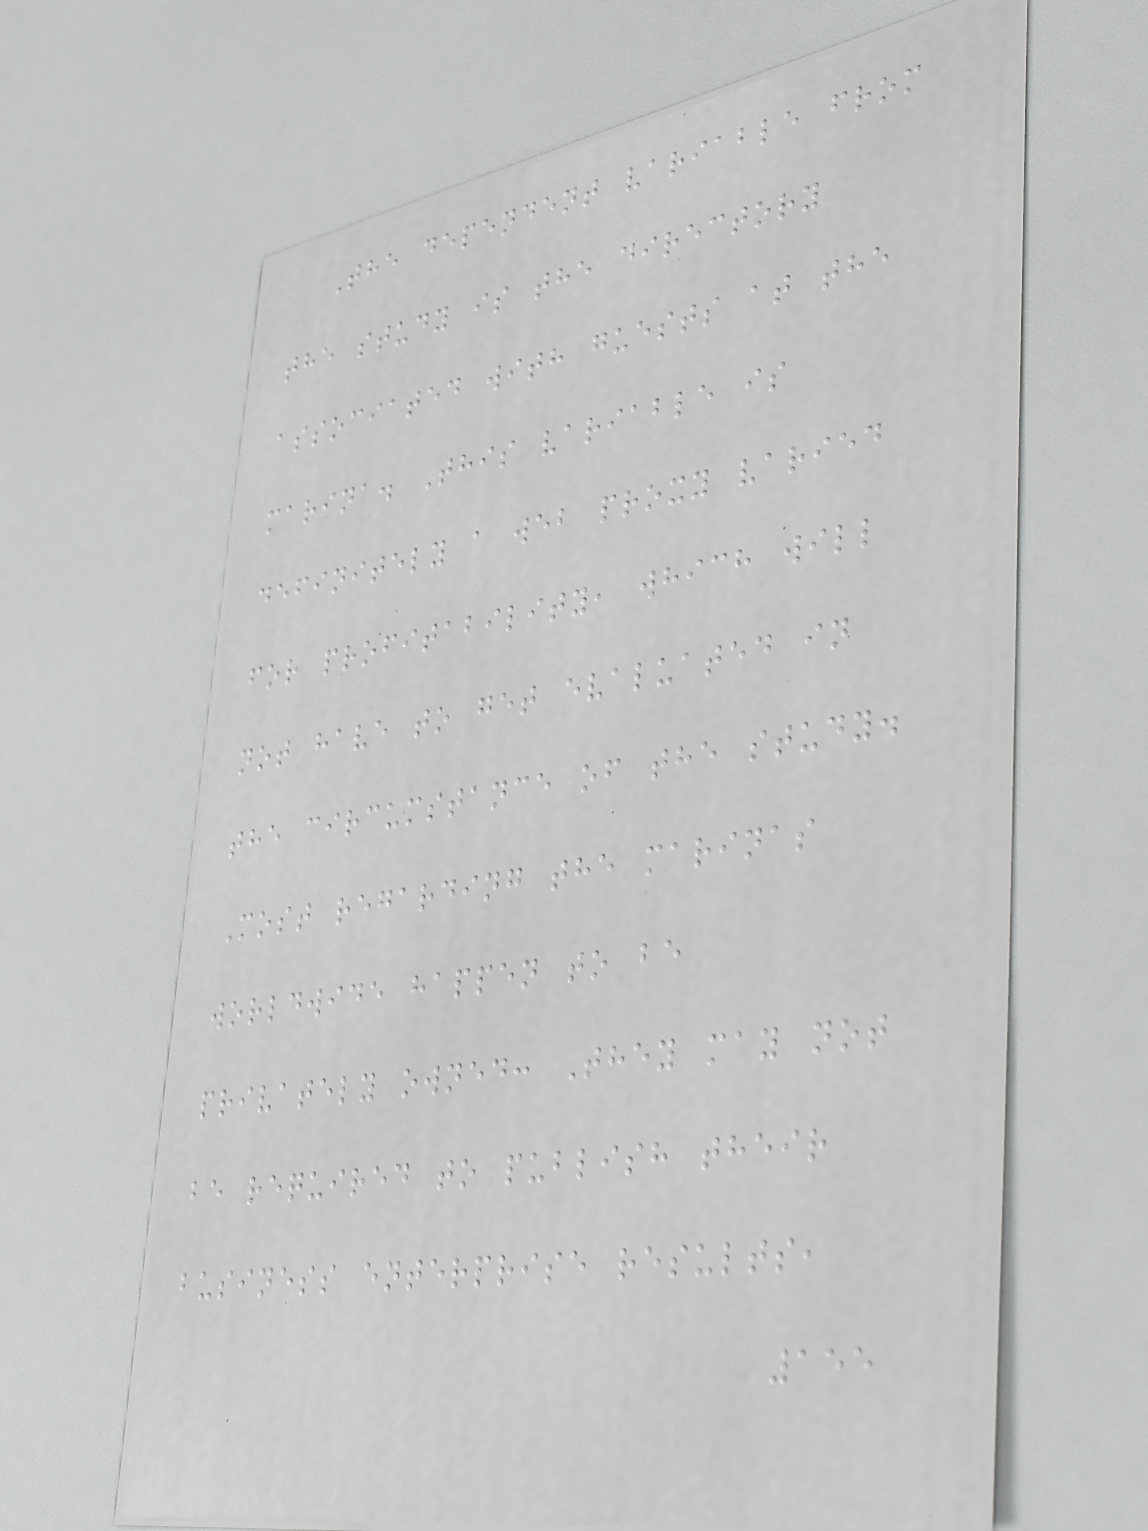The dependent variable from
the study is the directory
associated with guests at the
marina. This variable is
definitely a web proxy varied
for profitability, which will
not have to get evaluated in
the circumstance of the study.
Most regarding the marinas
worldwide happen to be
privately owned: They may not
be required to publish their
business enterprise results,
155
